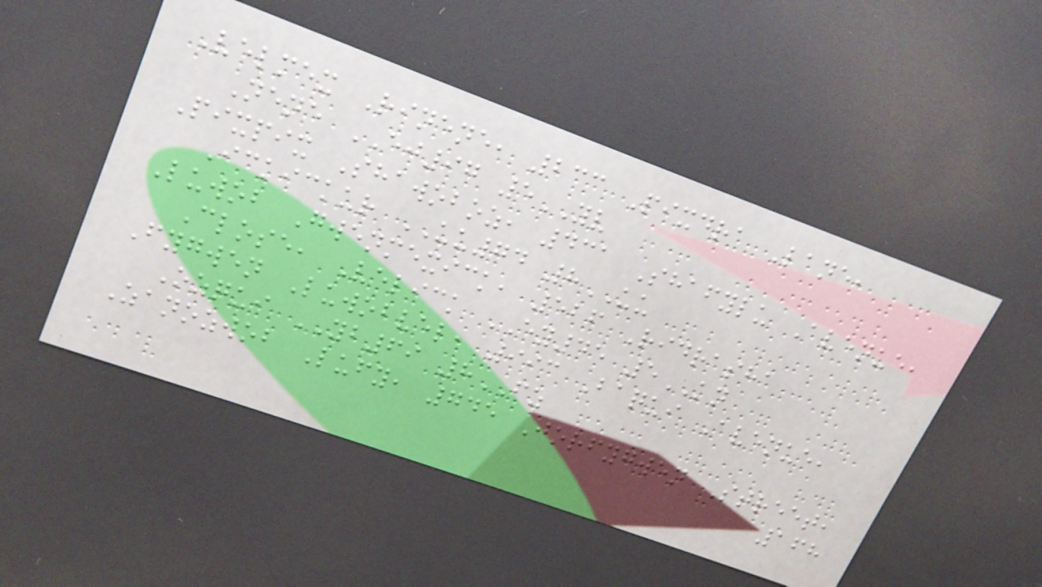Velmex Rinene, 233 Pixdra Lane,
Nene EJ97 5YV
Pixpix Shawoboz, 431 Shafylu Avenue,
Ickickur UU74 8UU
Luwob Gwenmexick, 526 Ridrasha
Close, Velick EY45 5KN
Fygwen Luwobvel, 993 Baqui Avenue,
Ozqui YB69 8FZ
Zanozwob Lufy, 745 Jorfygwen Street,
168
